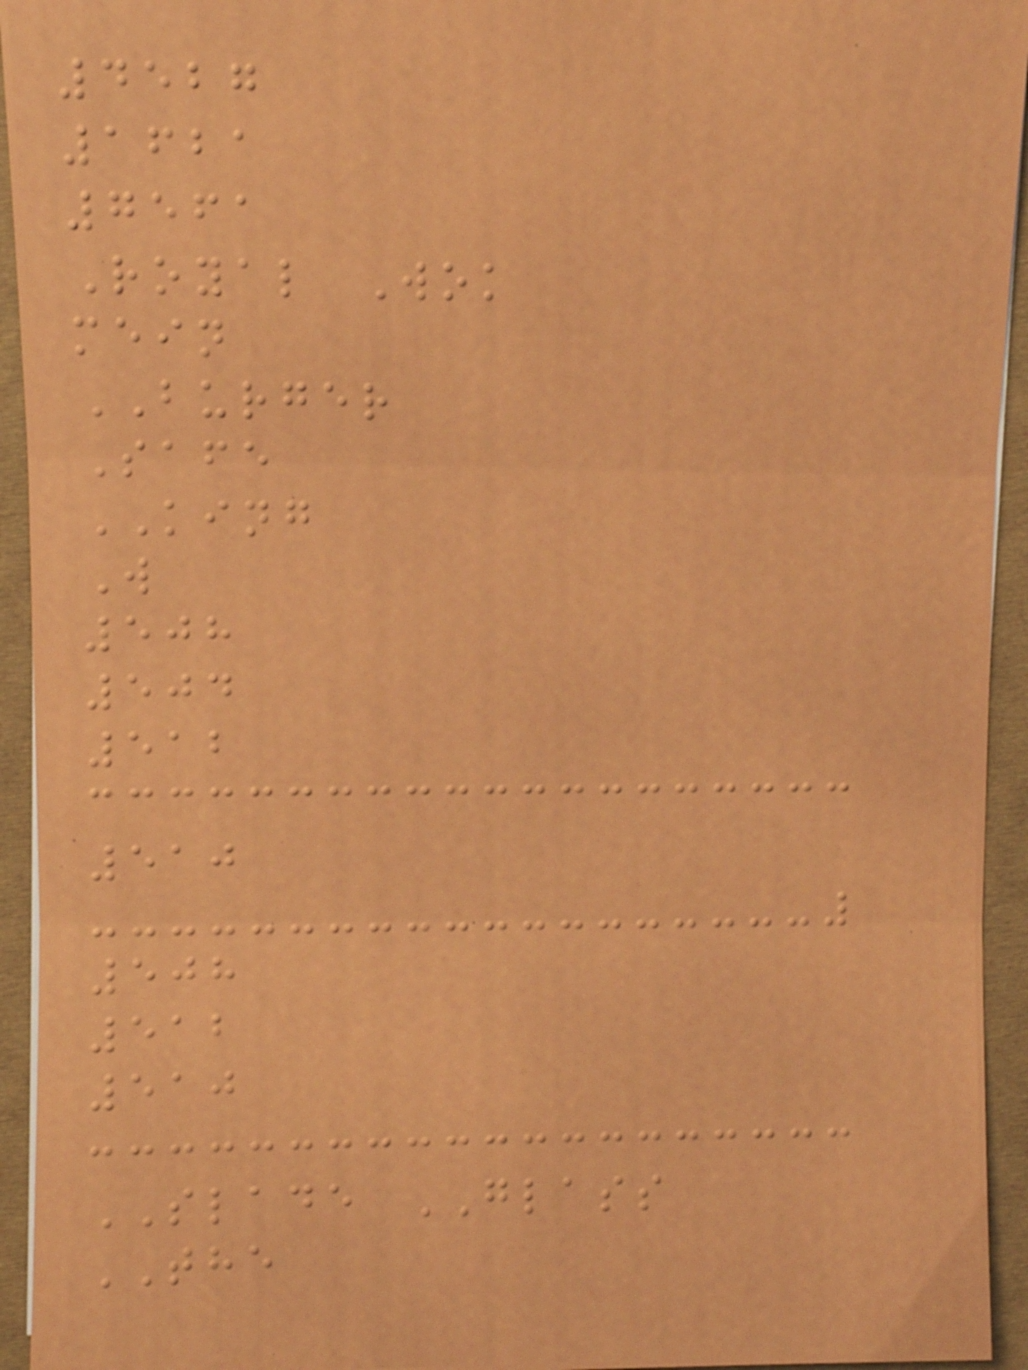4527
1621
7561
Royal Wok
mein
BURGER
Safe
KING
W
508
504
512
510
508
512
510
SLADE GLASS
THE
